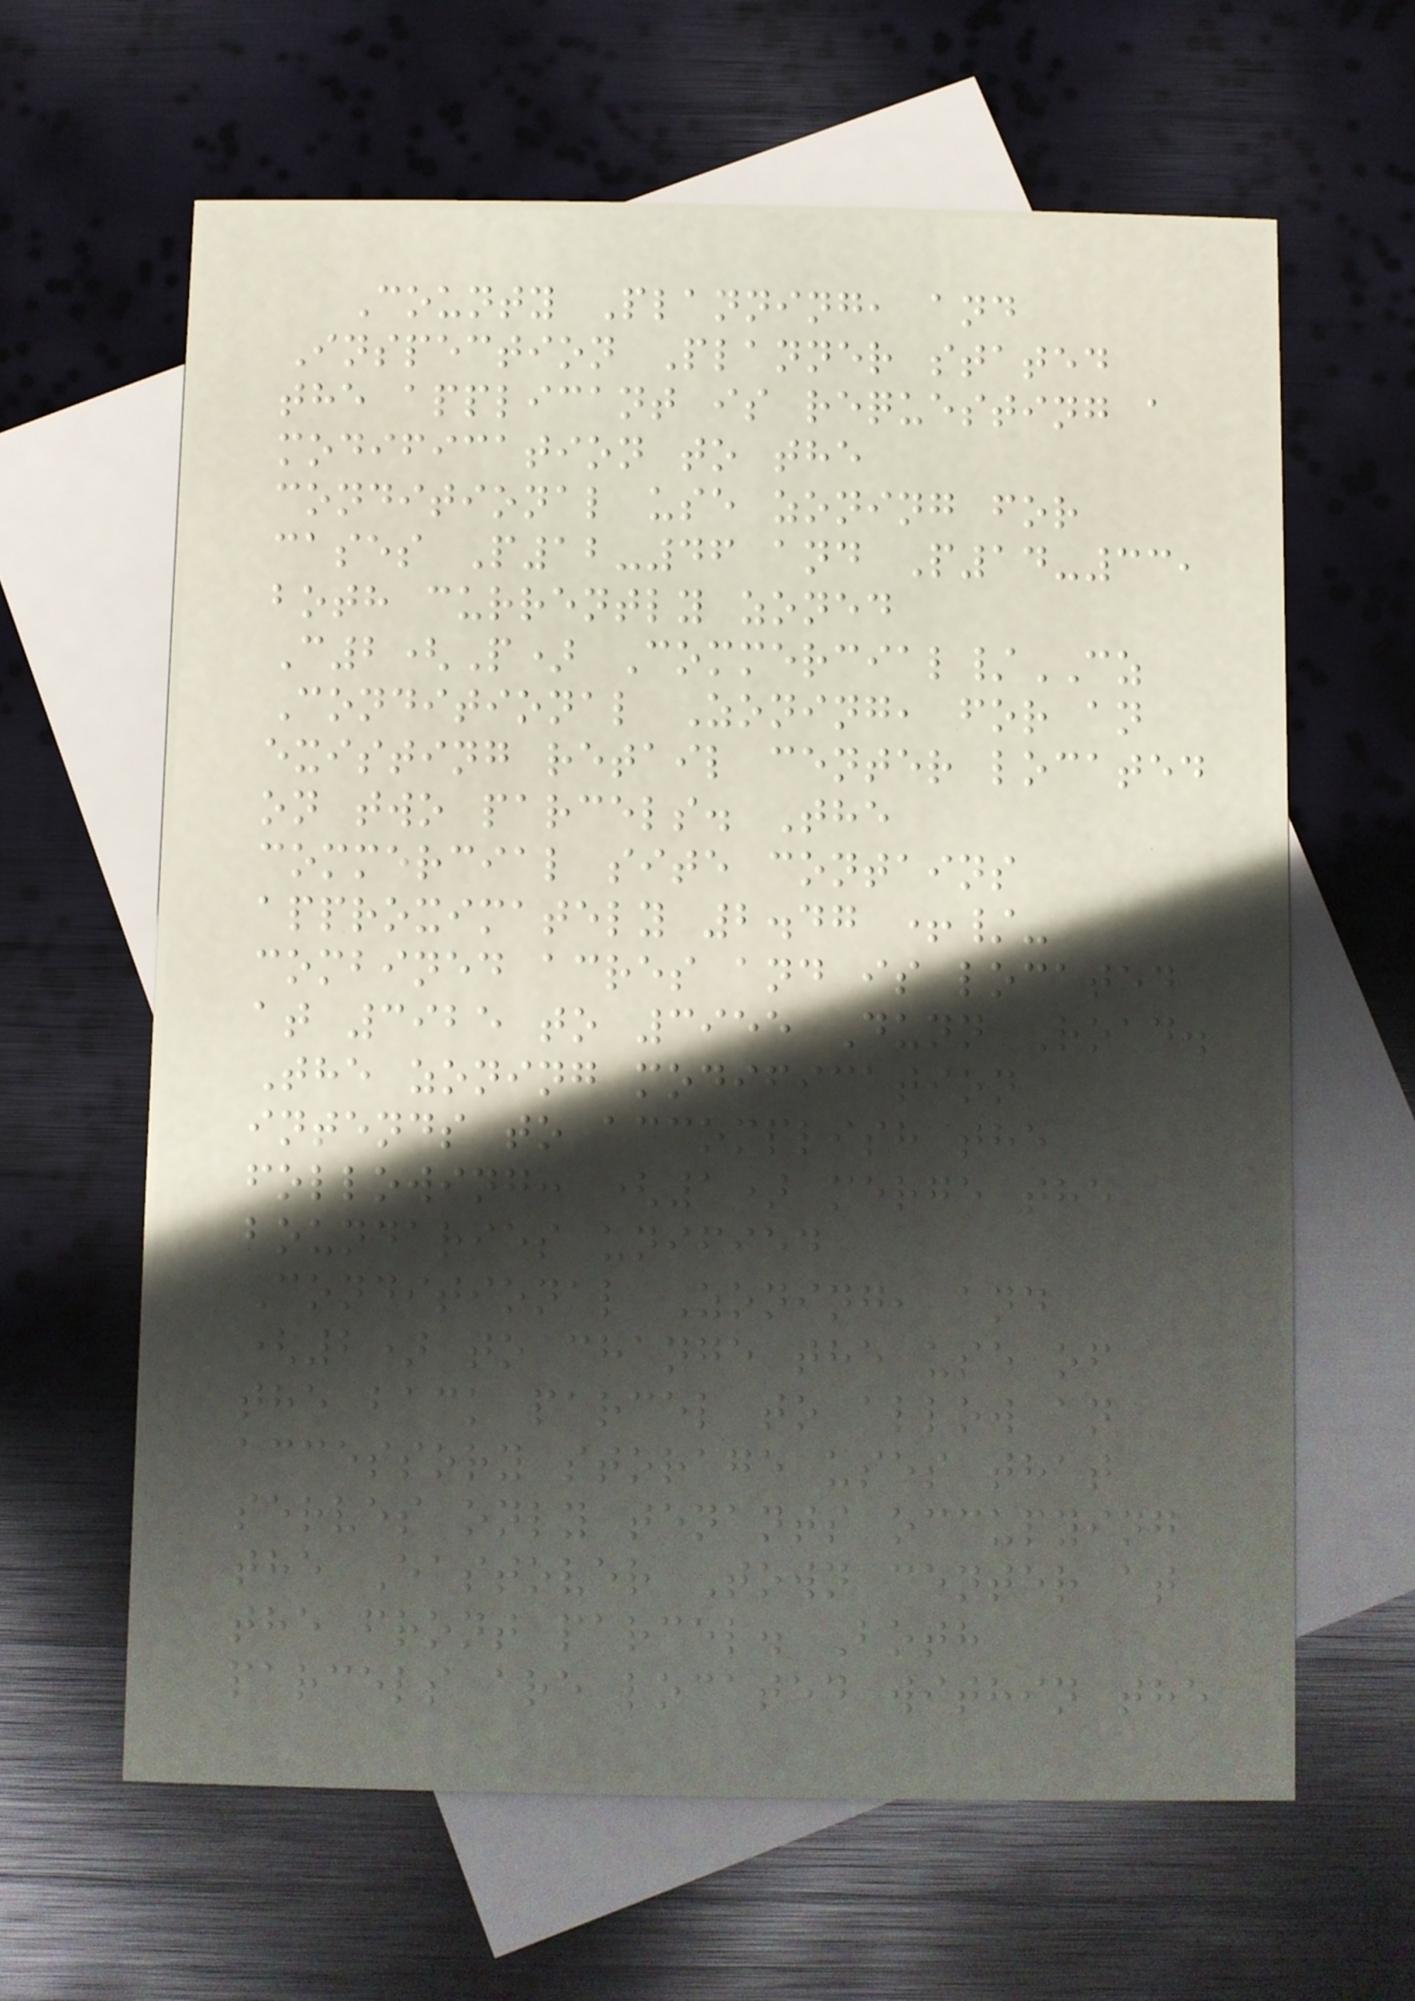County Planning, and
Inspection Planner stated
the applicant is requesting a
modification to the
conditional use zoning for
cases P12-46 and P14-33,
both currently zoned
C2(P) Commercial/CZ
Conditional Zoning, for an
existing retail center located
on two parcels. The
commercial site contains
approximately 2.47 +/-
combined acres and is located
at 3925 to 3955 Dunn Road.
The zoning modification
intends to accomplish the
following: (1) merge the
boundaries unified
Conditional Zoning, and
(2) to change the use of
the back parcel to allow an
accessory storage uses that
serves only tenants occupying
the Eastover Town center at
the front parcel. Both
parcels are located within the
